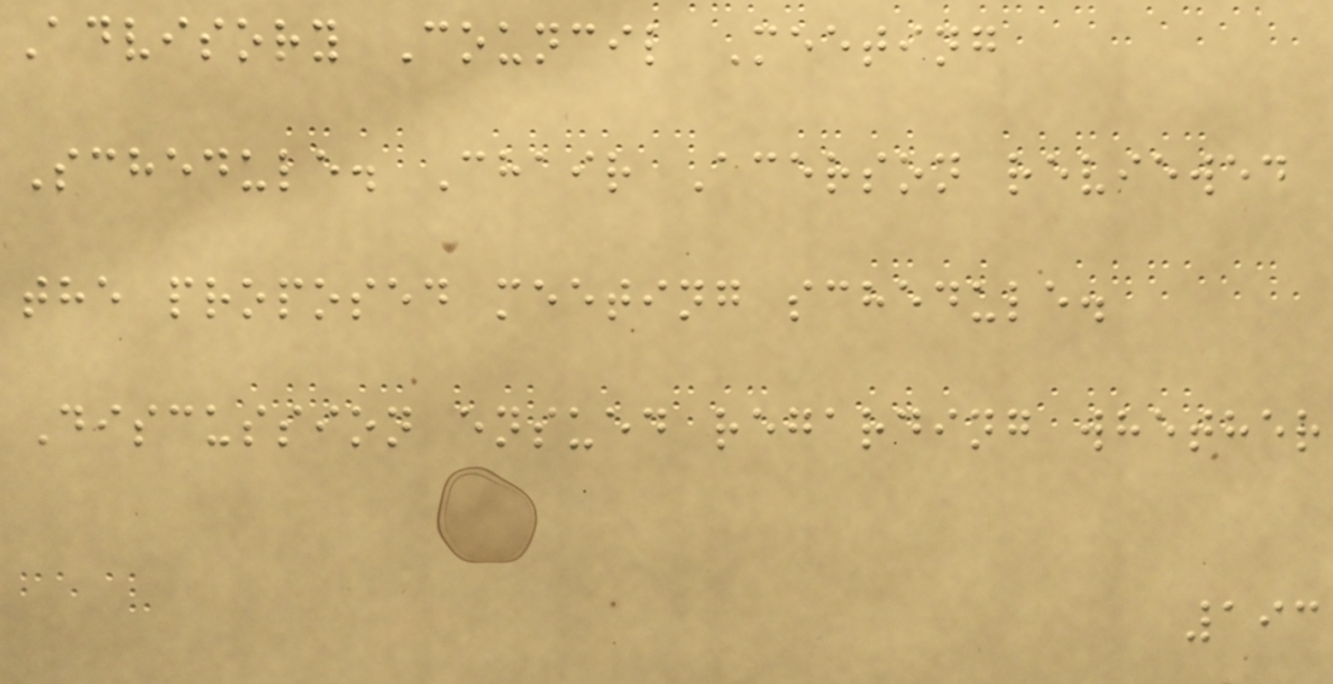Advisory Council Meeting
Schedule. Chair Acerson reviewed
the proposed meeting schedule.
Discussion ensued regarding whether
193
